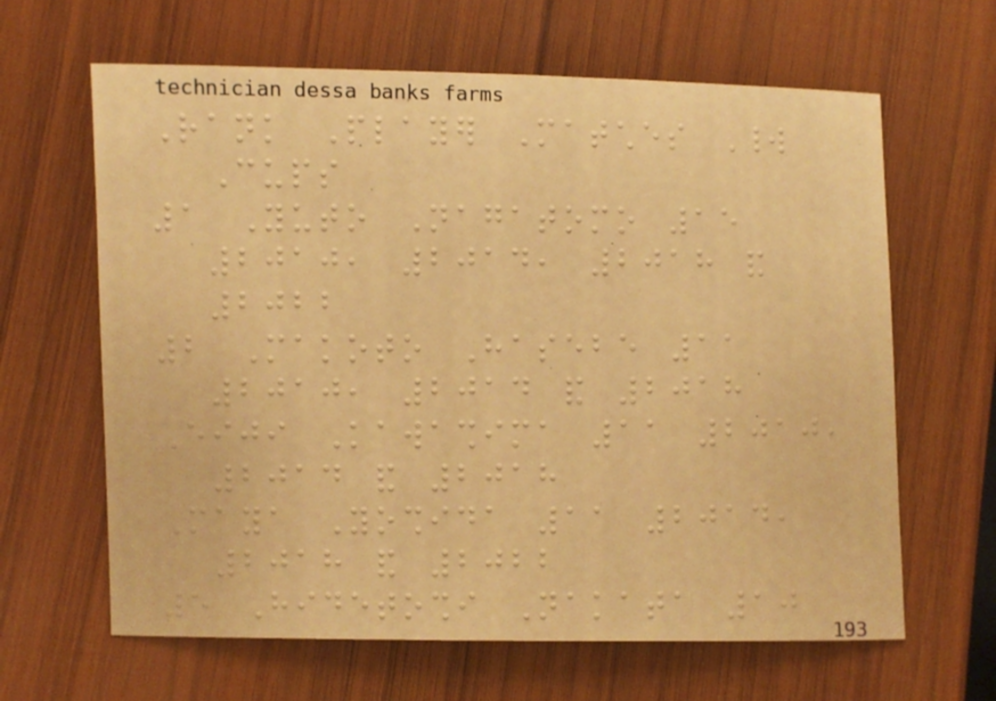Rank Player Matches World
Cups
1 Yuto Nagatomo 15
2010, 2014, 2018 and
2022
2 Makoto Hasebe 11
2010, 2014 and 2018
Eiji Kawashima 11 2010,
2014 and 2018
Maya Yoshida 11 2014,
2018 and 2022
5 Hidetoshi Nakata 10
